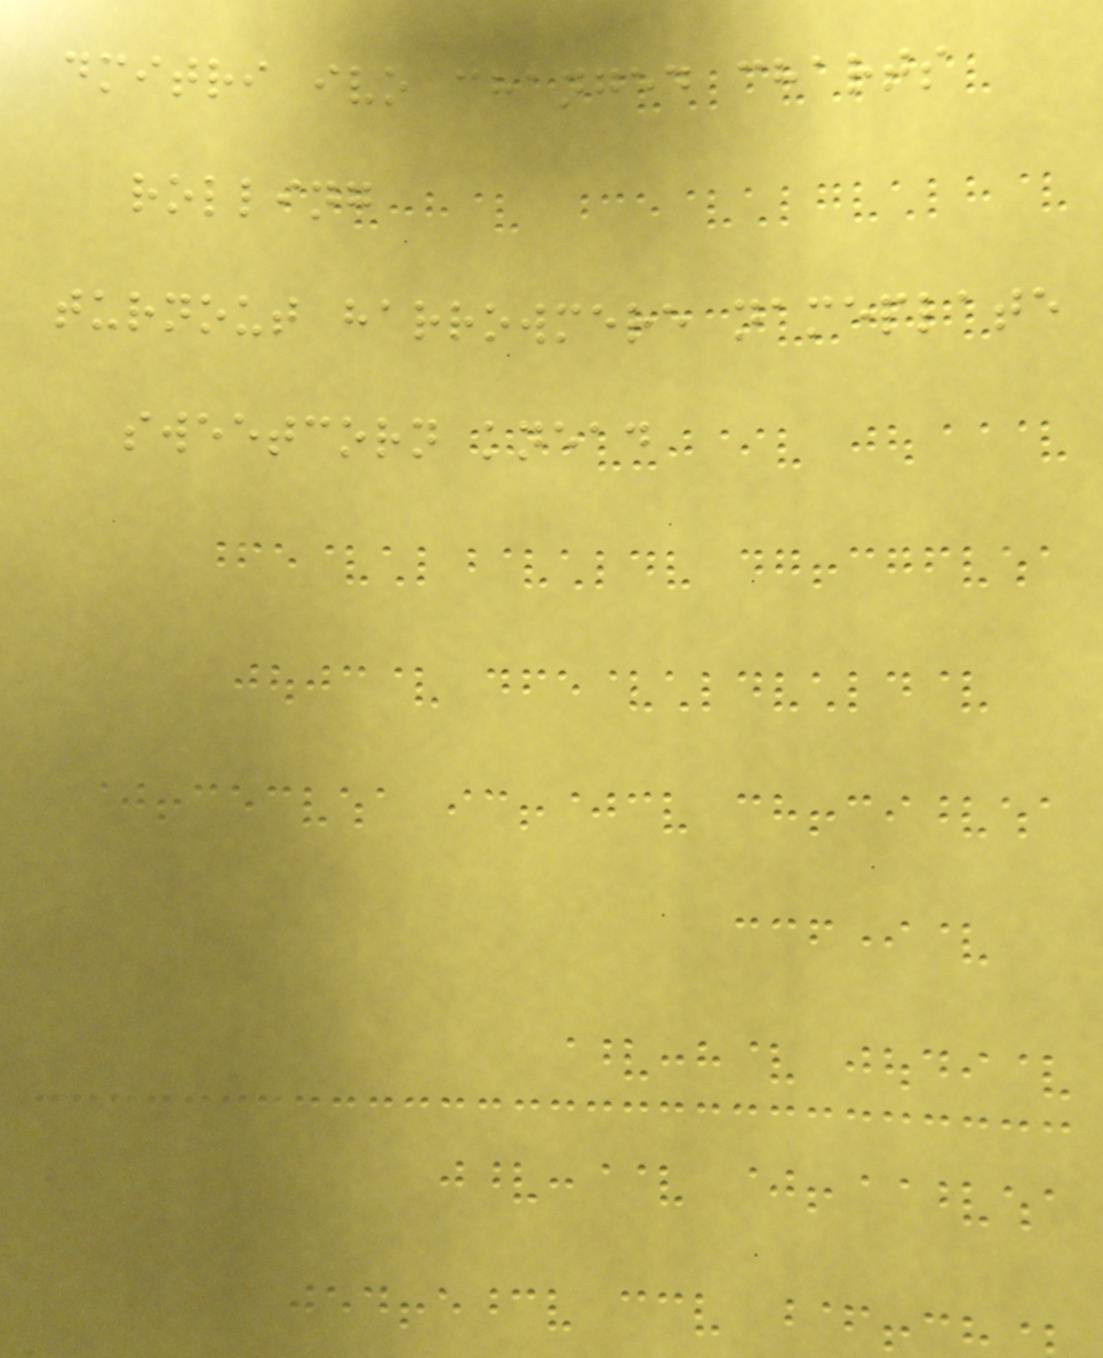dmitri ivo changed charts
rolling
turnout harrowmere nameplate
sweetcorn knead
